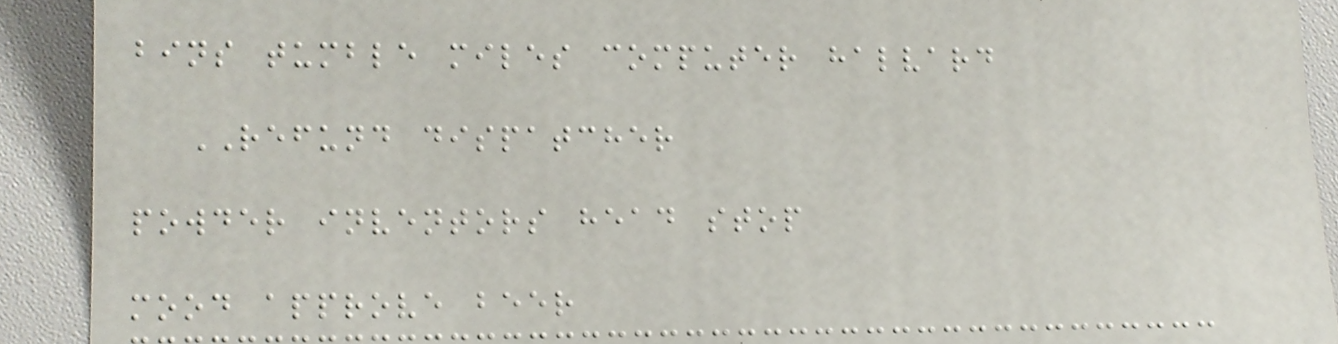bins tumble miles computer halvard
REFUND dispatcher
powder inventors head stop
mood approve beer
